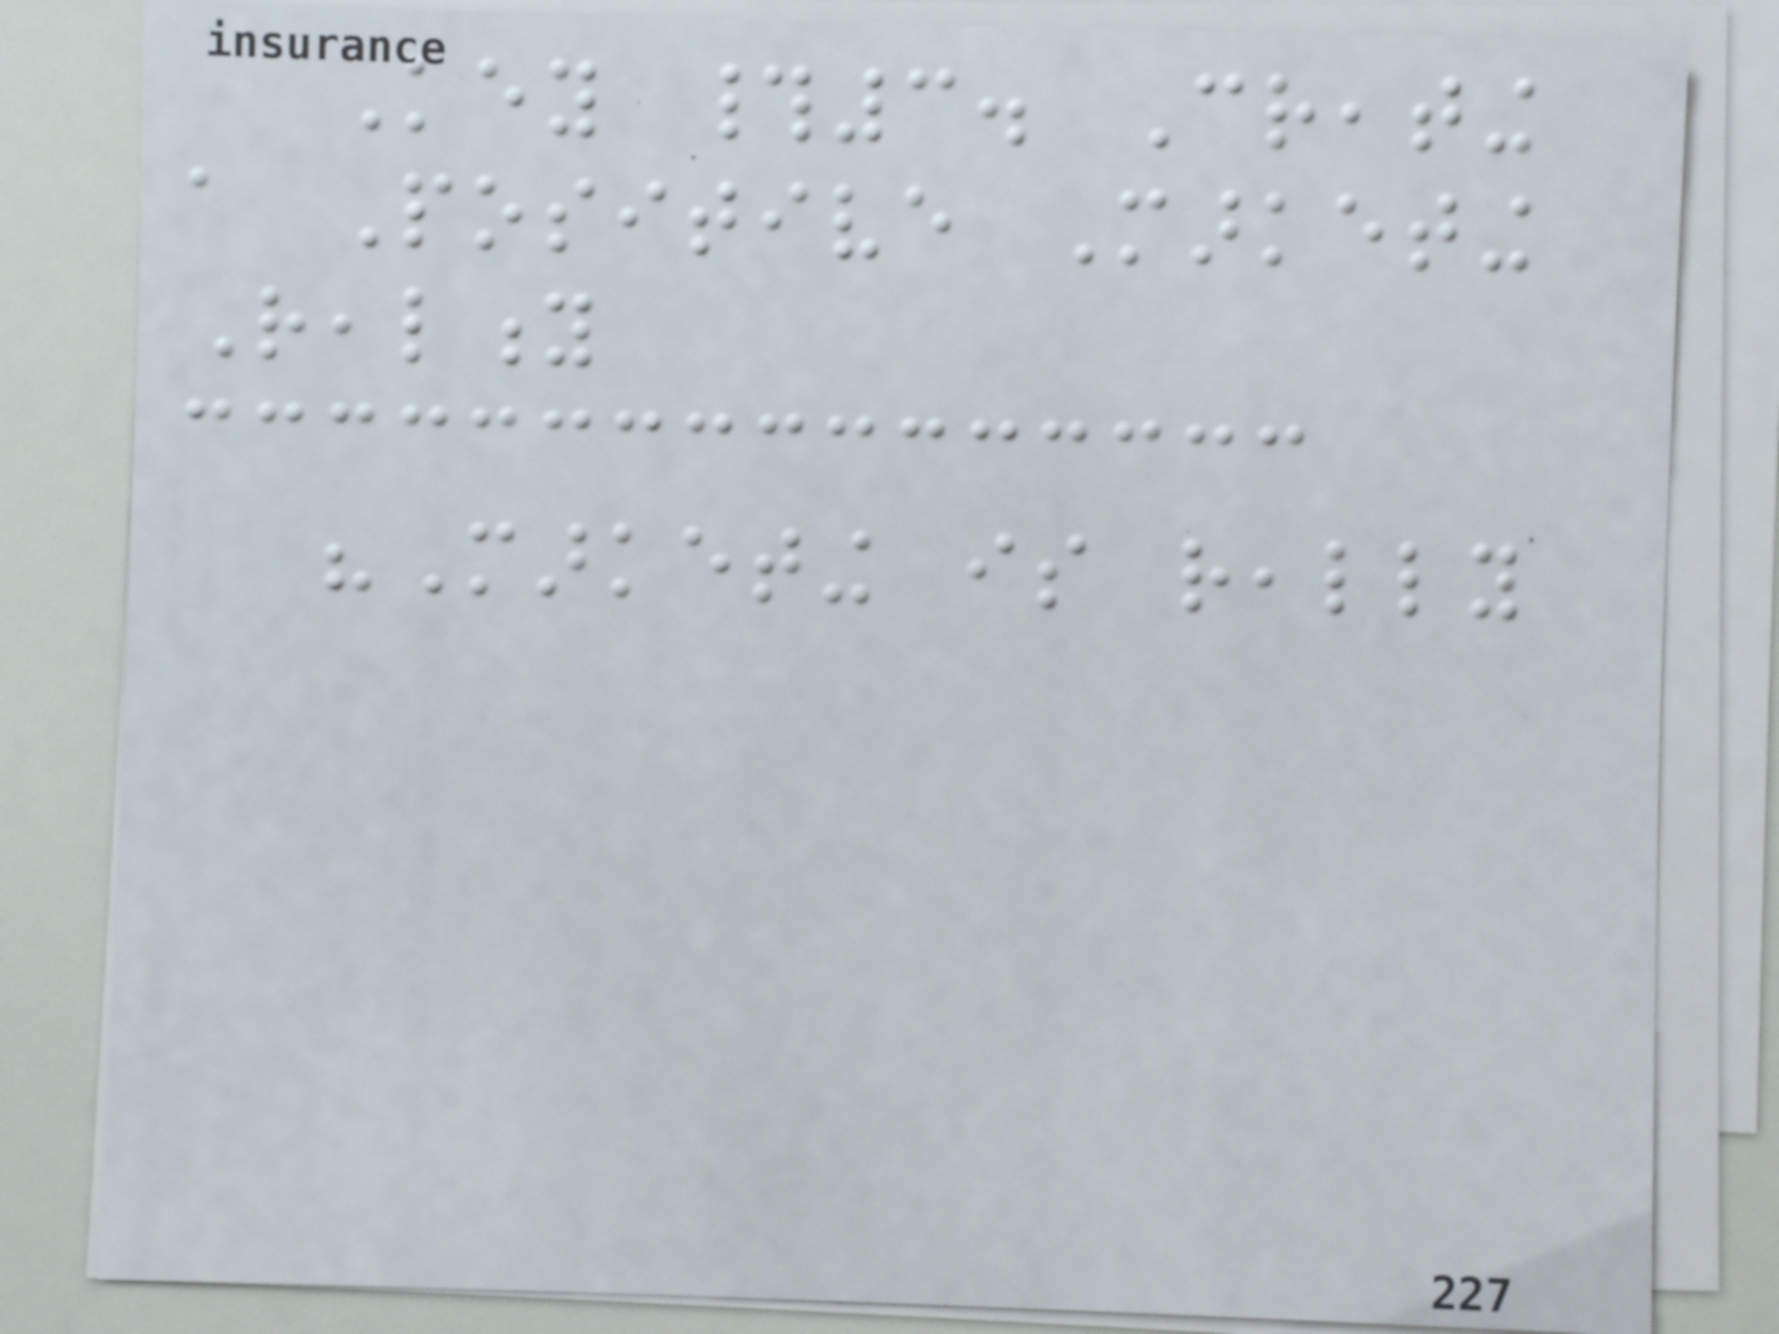Key #3. Creating
a Positive Marketing
Reality
"Marketing is really
